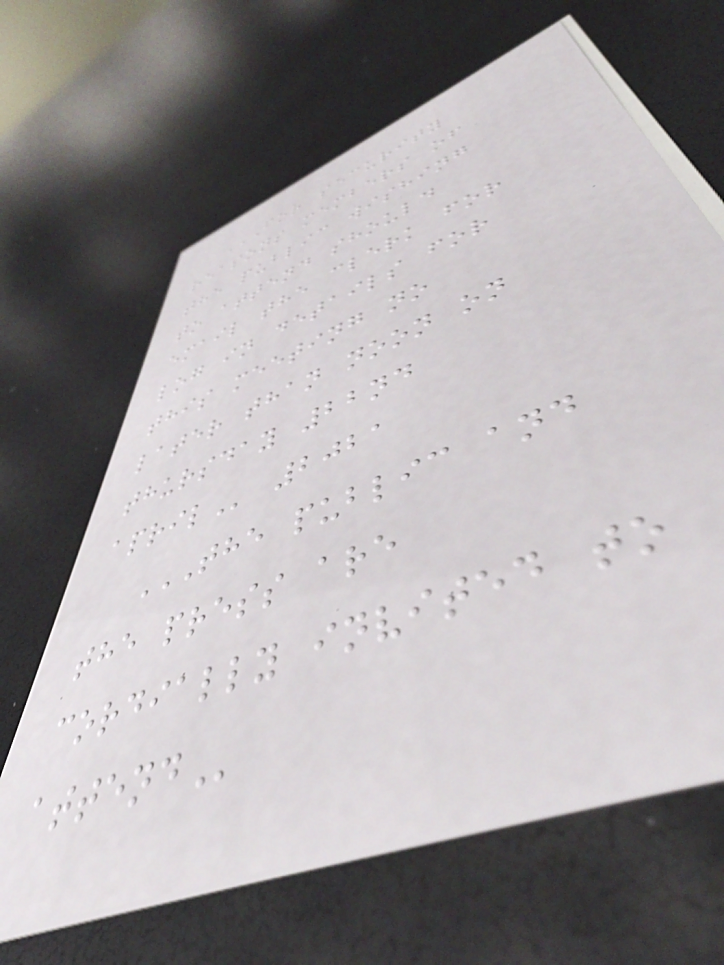FOR SECURITY
REASONS MEMBERS OF
THE PUBLIC WISHING
TO ATTEND SHOULD
EMAIL THE CLERK FOR
LOG IN DETAILS FOR
THIS MEETING NO
LATER THAN NOON ON
THURSDAY 22ND
APRIL 2021
THE PUBLIC AND
THE PRESS ARE
CORDIALLY INVITED TO
ATTEND
